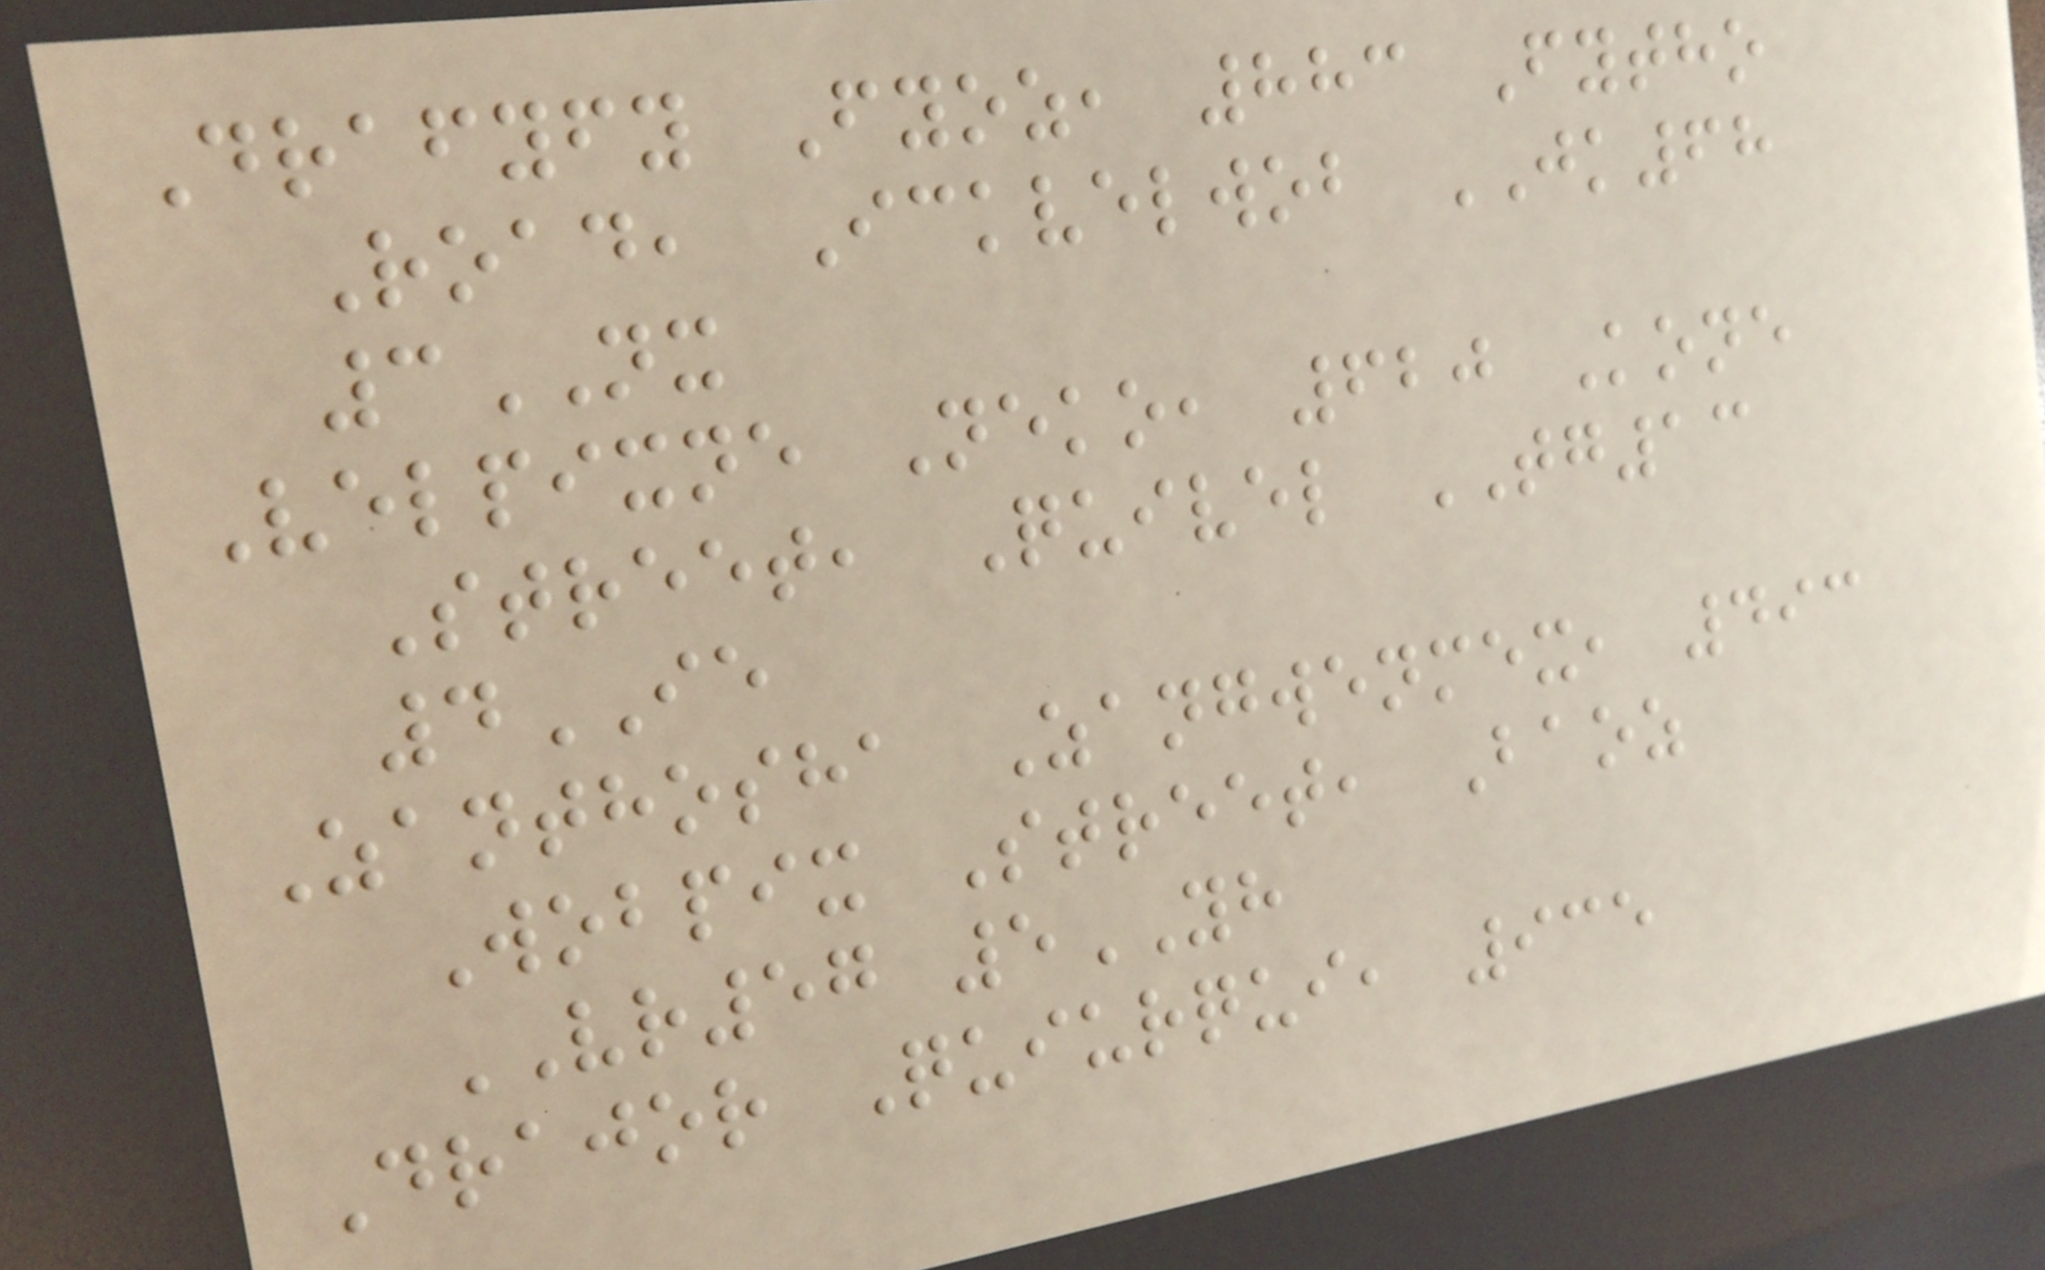Drafyfy Fyoz, 883 Fytho
Road, Ickvelwob JK68
3NX
Velpixne Neko, 620 Kone
Street, Quivel TG13
4IE
Zanthosha Zangwenmex, 493
Wobpix Street, Baoz
VR57 5YH
Drajor Quiurqui, 935
